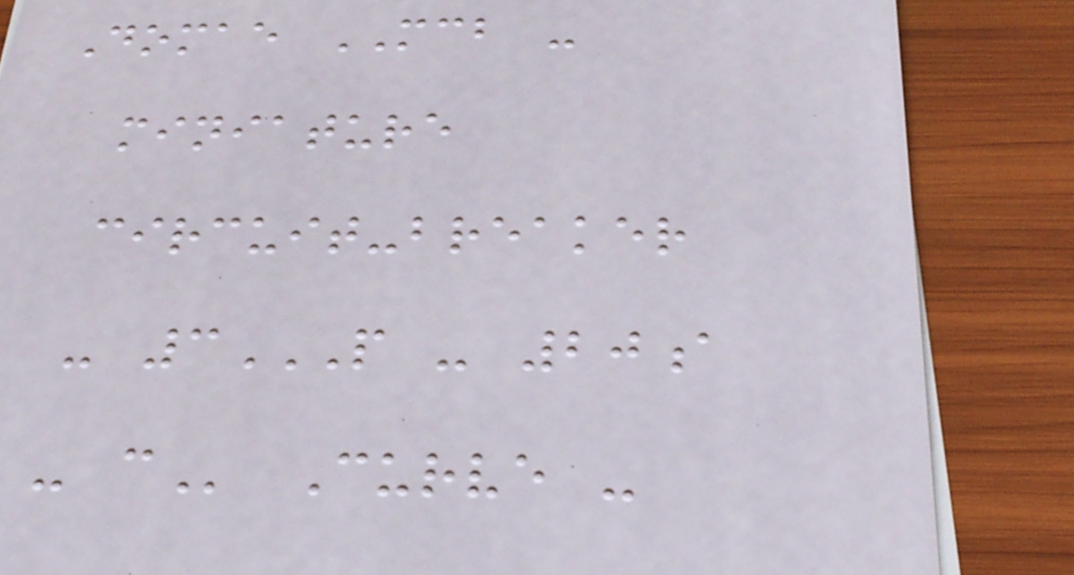Domae MCB -
miniature
circuit-breaker
- 3P - 20A
- C Curve -
